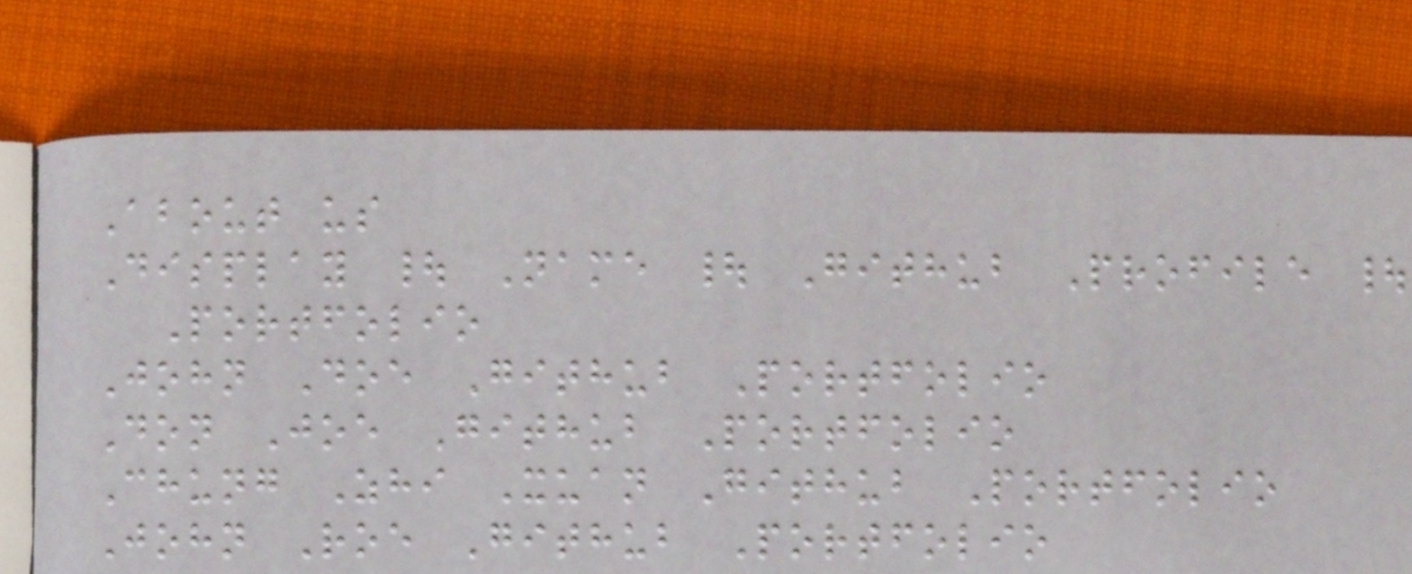About us
Display | Name | Github Profile |
Portfolio
John Doe Github Portfolio
Don Joe Github Portfolio
Chung Zhi Xuan Github Portfolio
John Roe Github Portfolio
